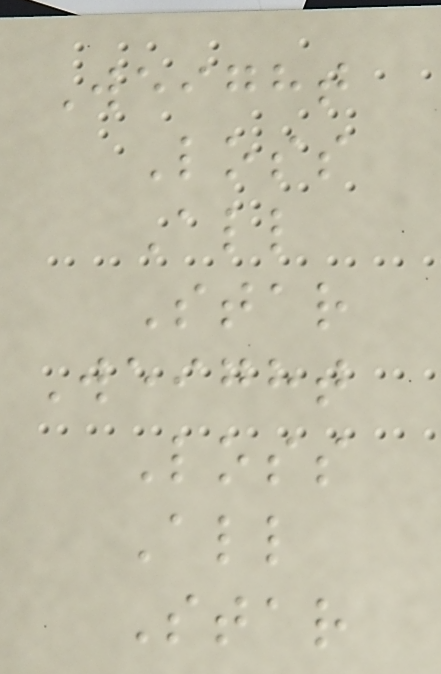Weight
Loss
All
Star
Weight
Loss
All
Star
